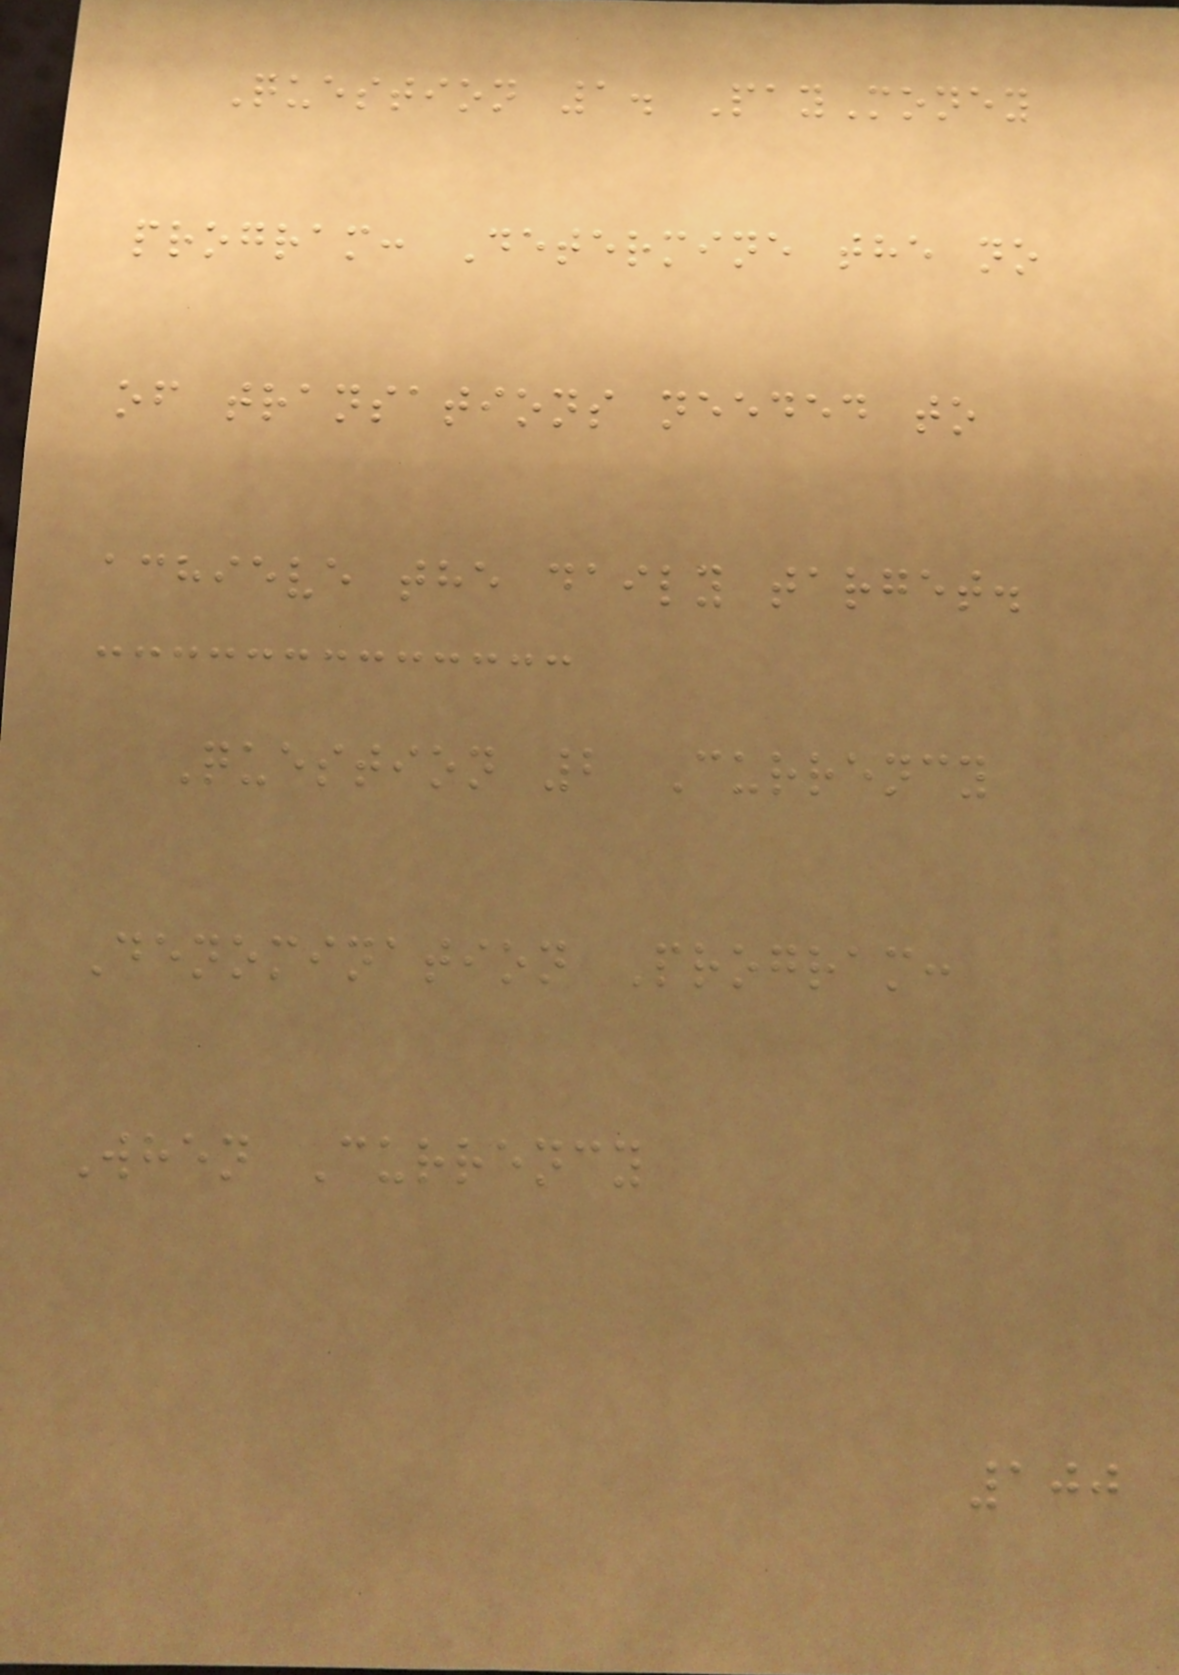Question 1. PayMoney
program: Determine the no
of transations needed to
achieve the daily target.
Question 2 Currency
Denomination Program:
When Currency
100
